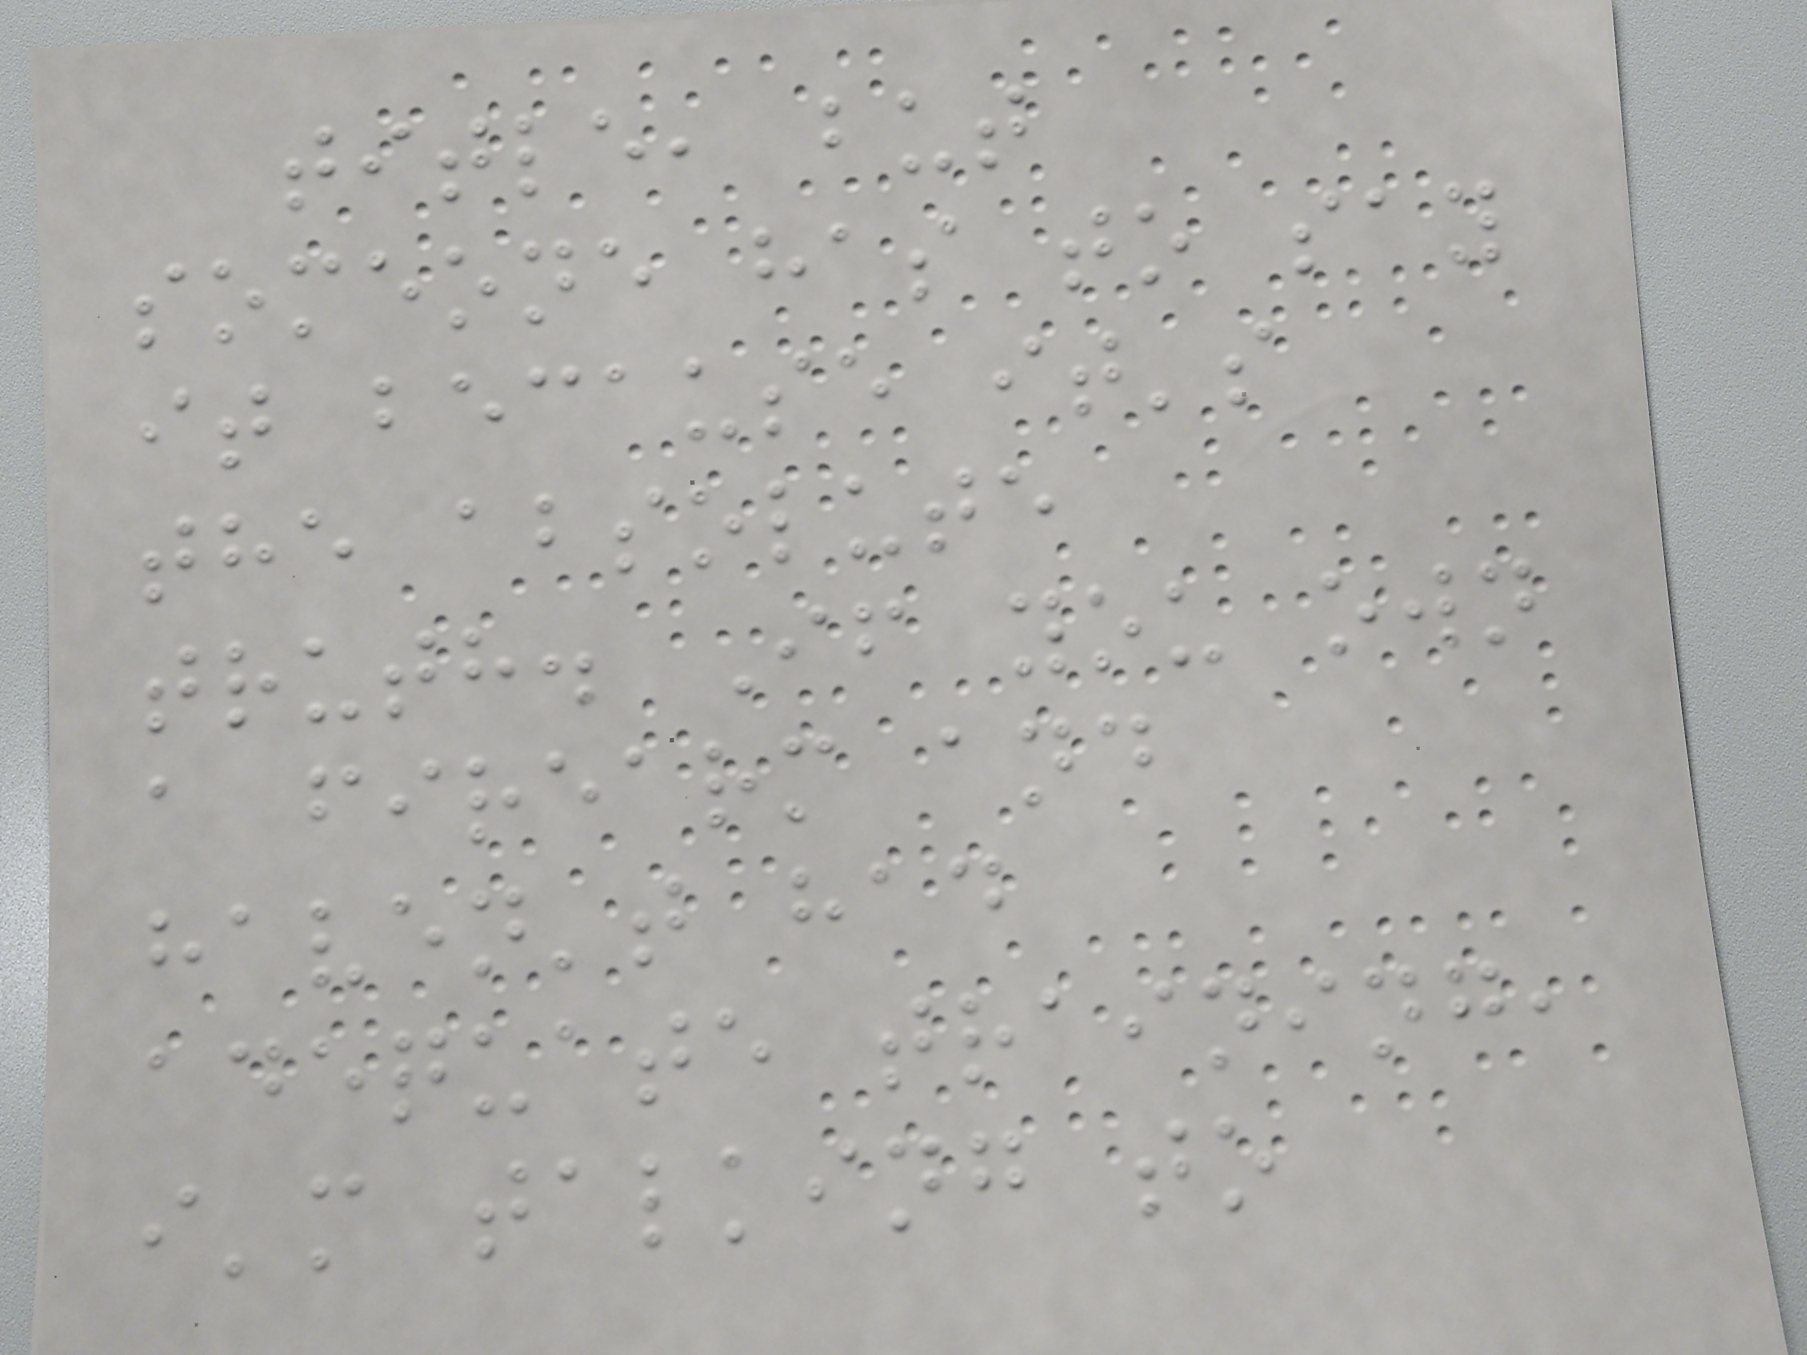title, but
someone has to say
it because it's
the absolute
truth. If you own
a firearm and
haven't had
adequate training,
i'm talking to
